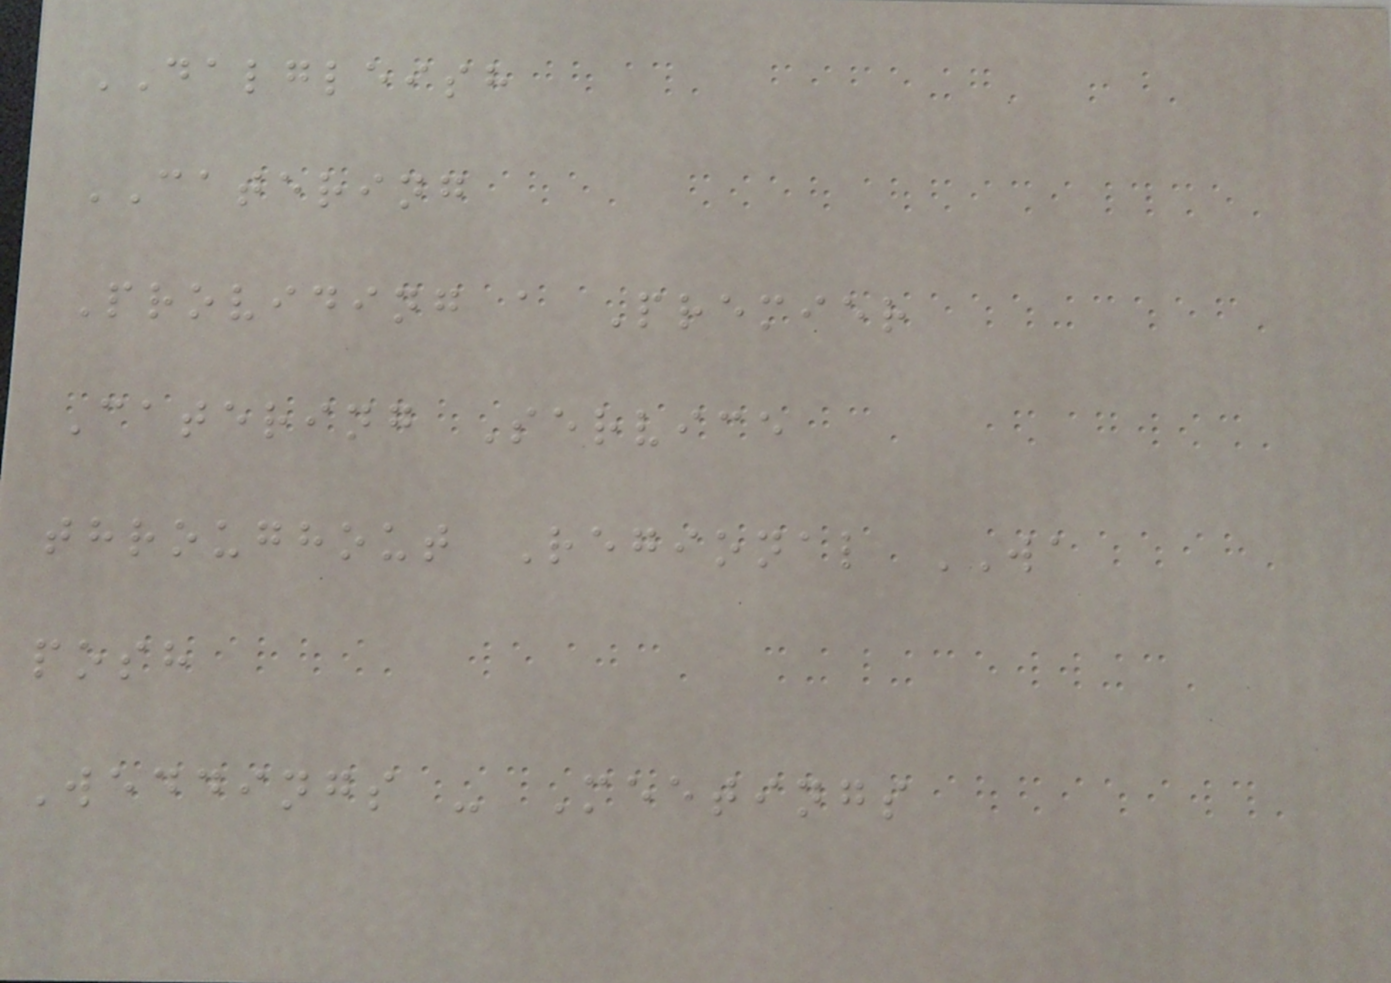DALGLEISH
CATERING
Providing a Premier
Catering Service
throughout Regional WA
posh
Weddings - Meetings
